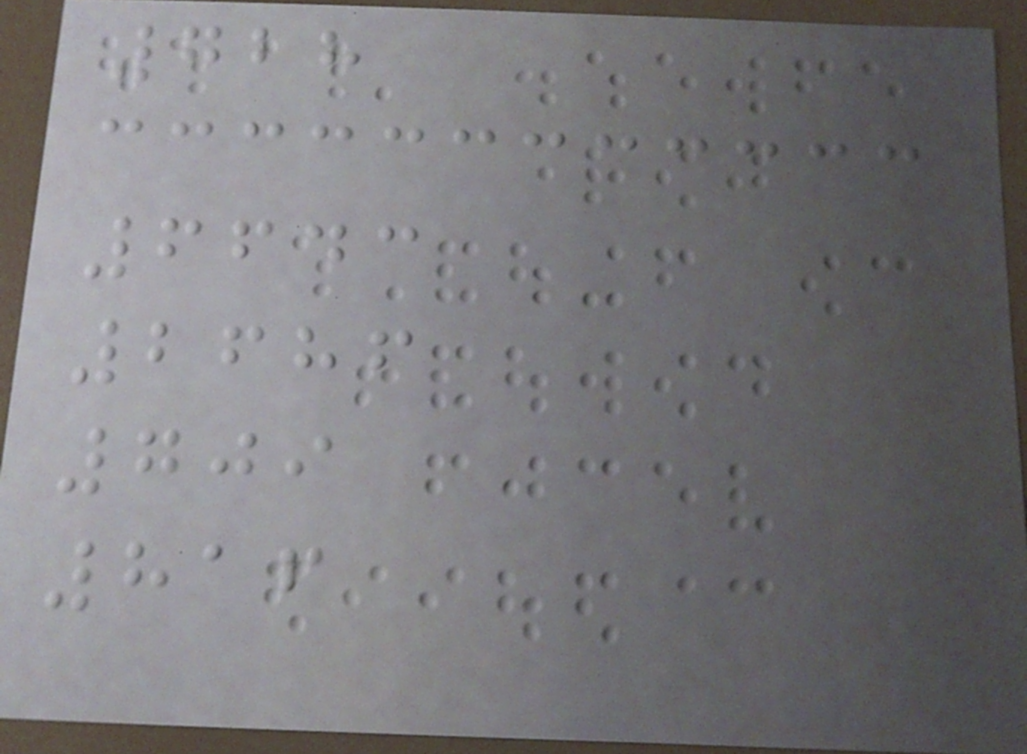728
6643
2686
709
816
